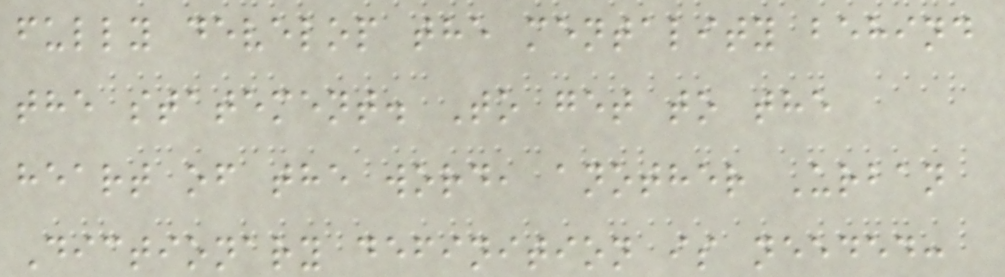fully develop the mentality behind
the statement. To get to the
heart of the word, another Urban
Dictionary definition is needed:
